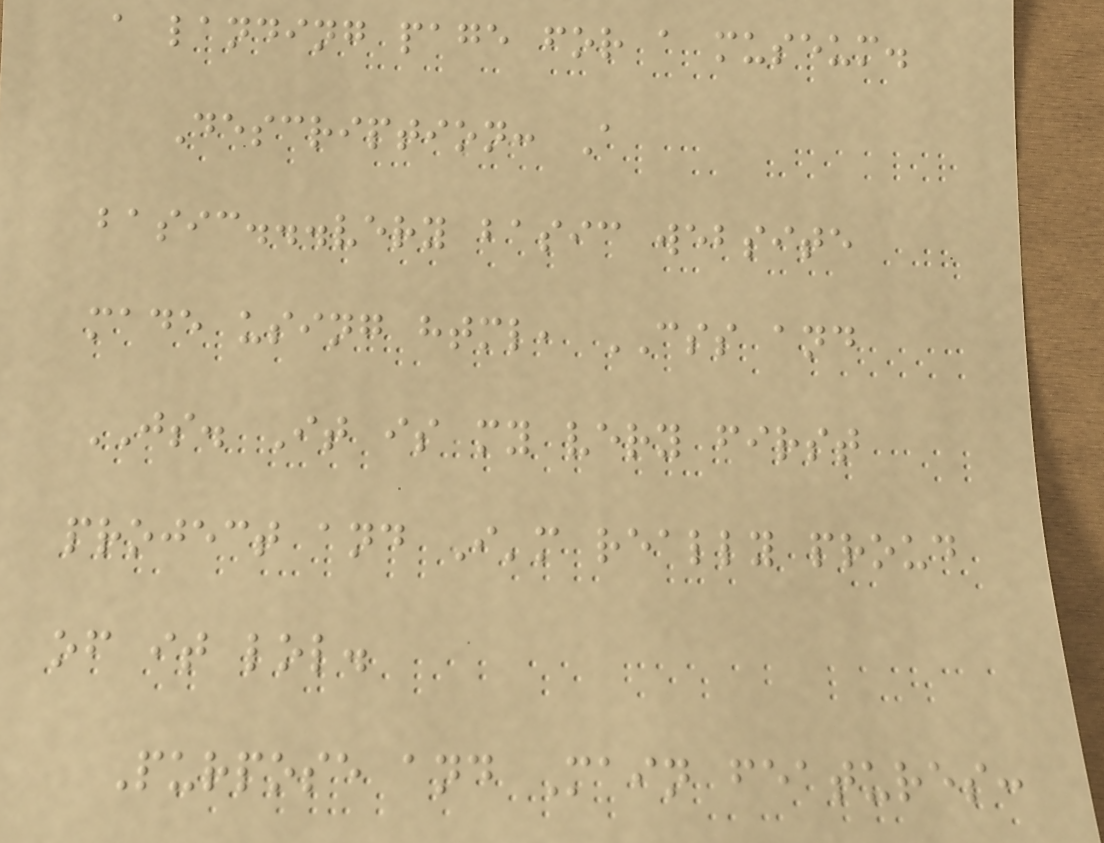a landing page for a museum.
Description: A
basic...very basic website
made using html, CSS and
JS. It is my very first
project and I'm really proud
of it lol.
Purpose and Main features:
